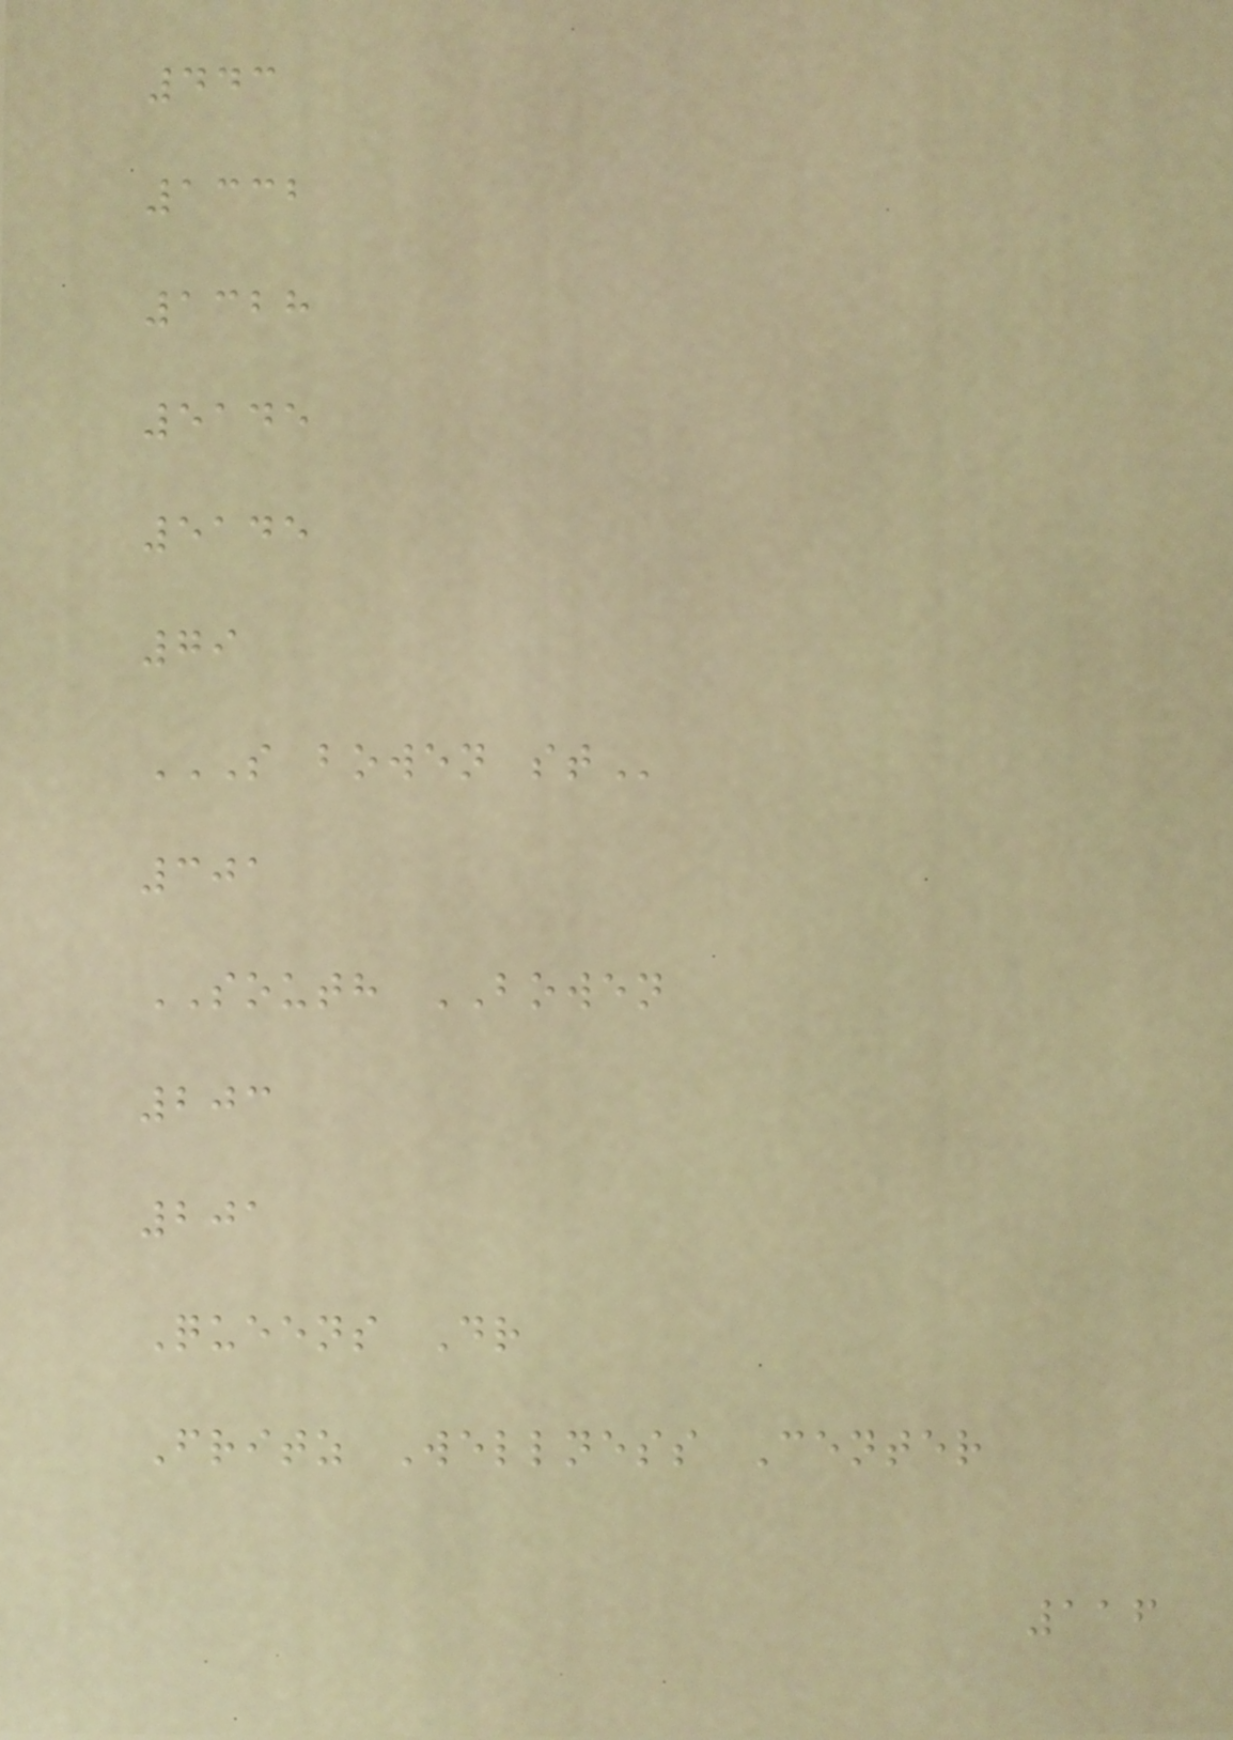443
1332
1328
5145
5145
79
S BOWEN ST
301
SOUTH BOWEN
203
201
Queens Dr
Fritz Wellness Center
116
